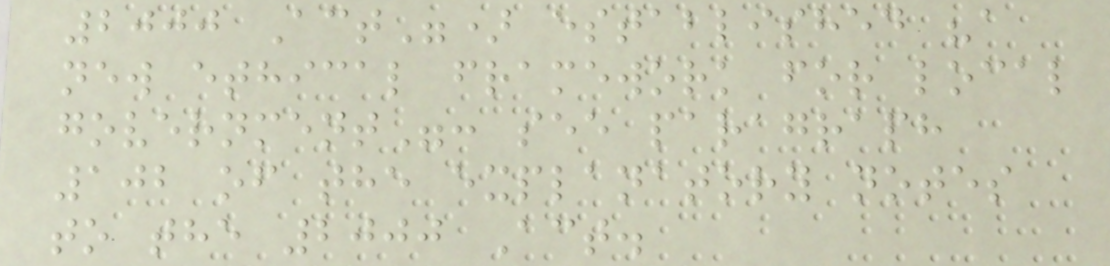2000 Act") established "a
new ethical framework for local
government": see paragraph
102 of the explanatory notes
to the 2000 Act.
